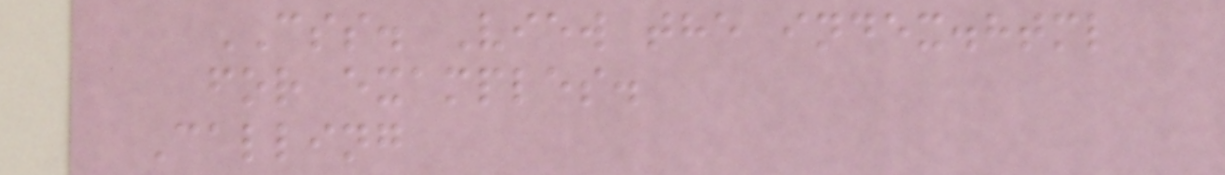CSS. View the index.html
for examples.
Calling
